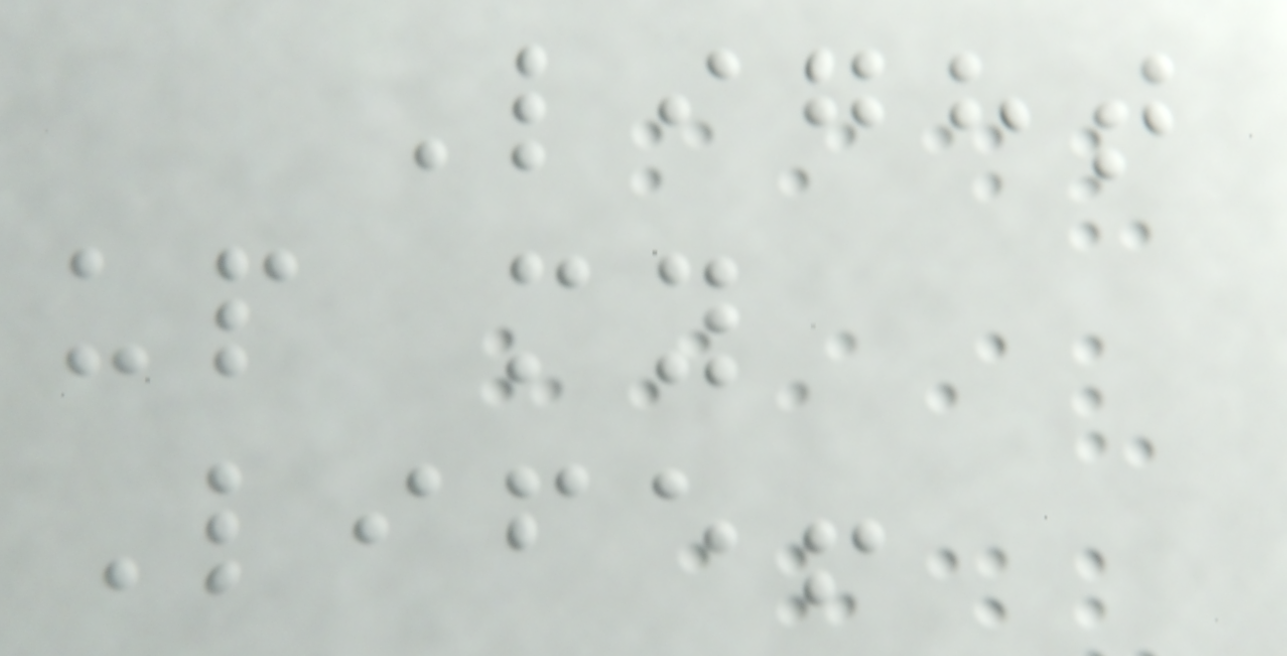Light
up my
Life!
